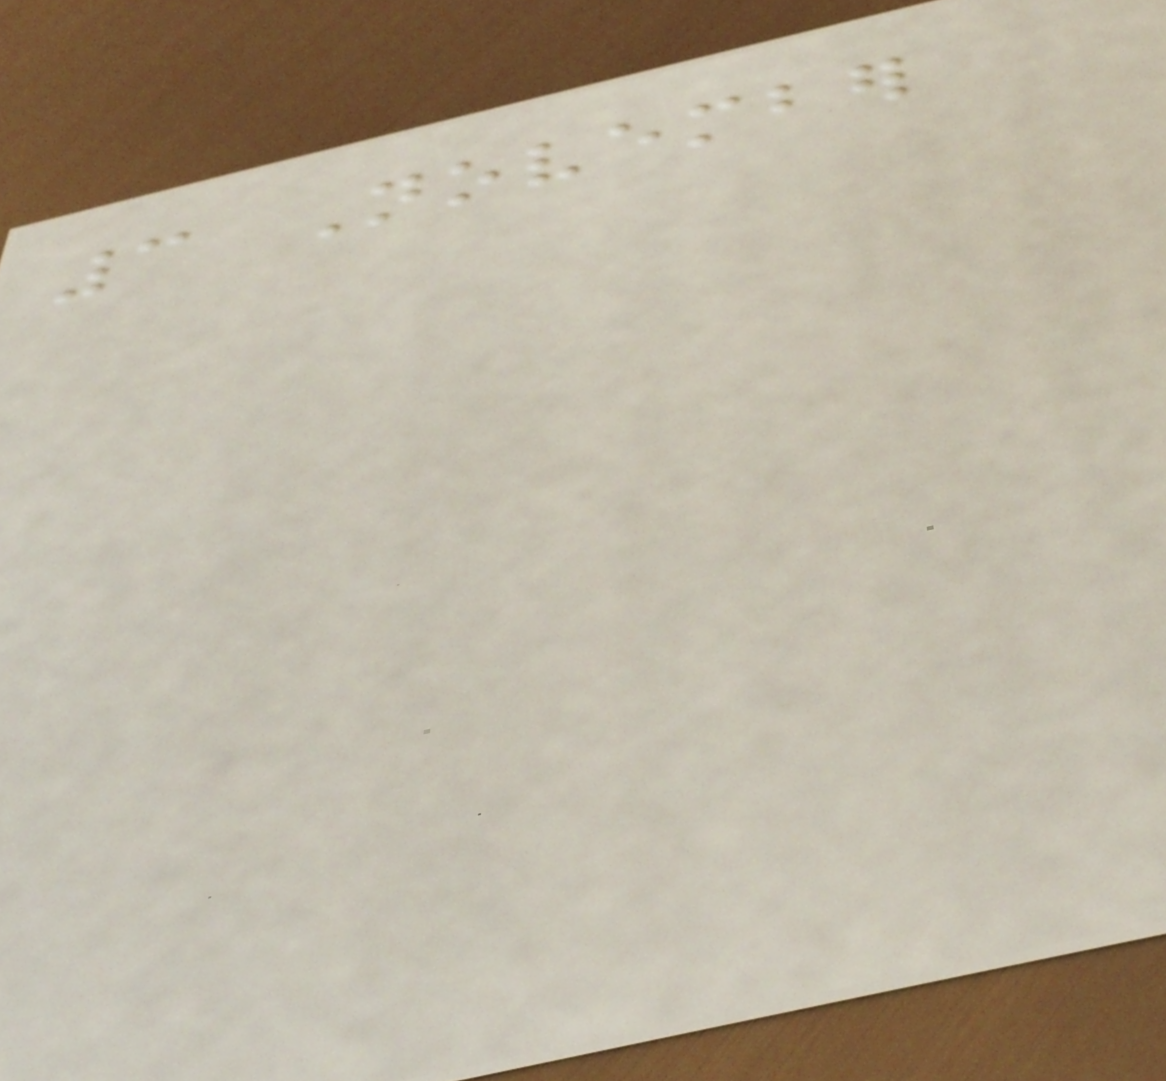3 November
